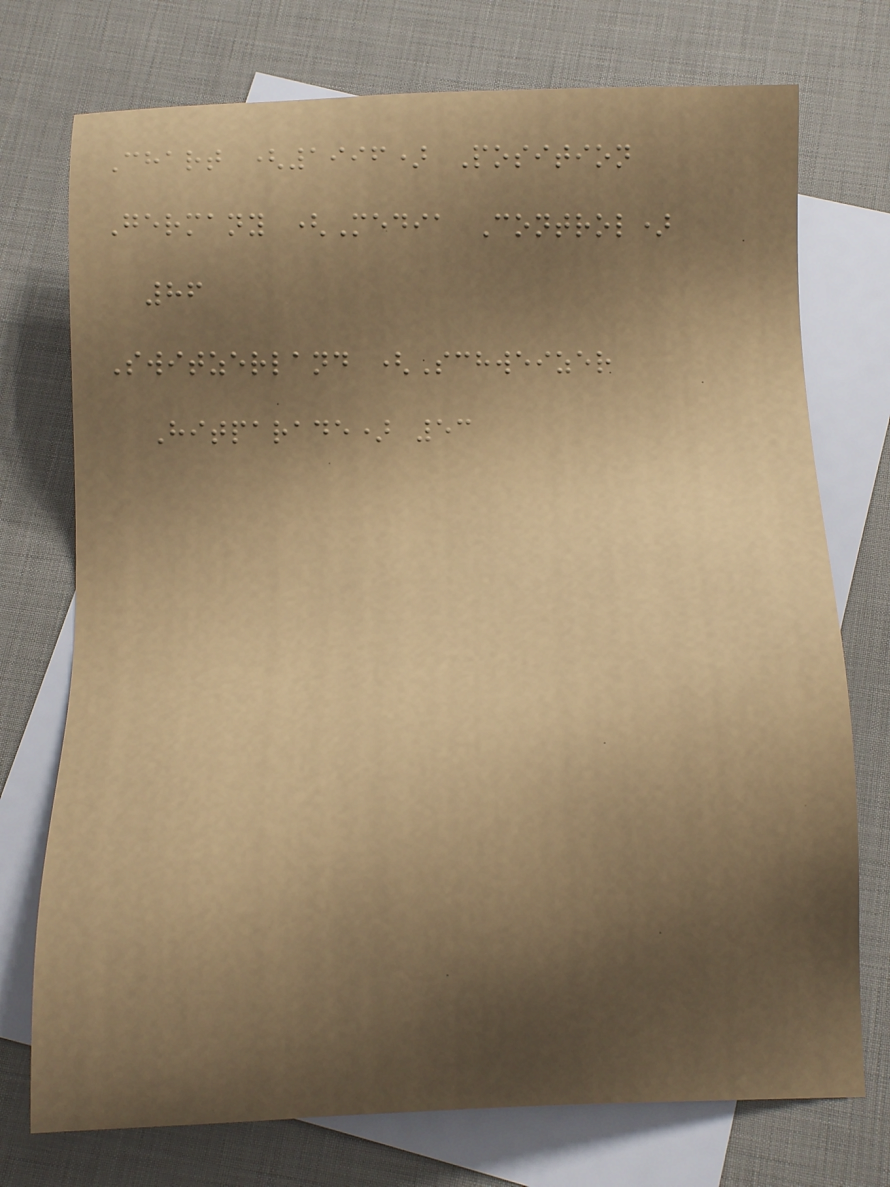Chart (1996) Position
Germany (Media Control)
86
Switzerland (Schweizer
Hitparade) 53
